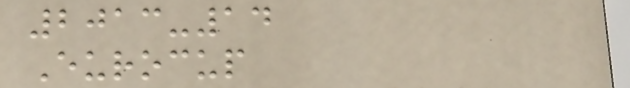2013-14
Eurocup
